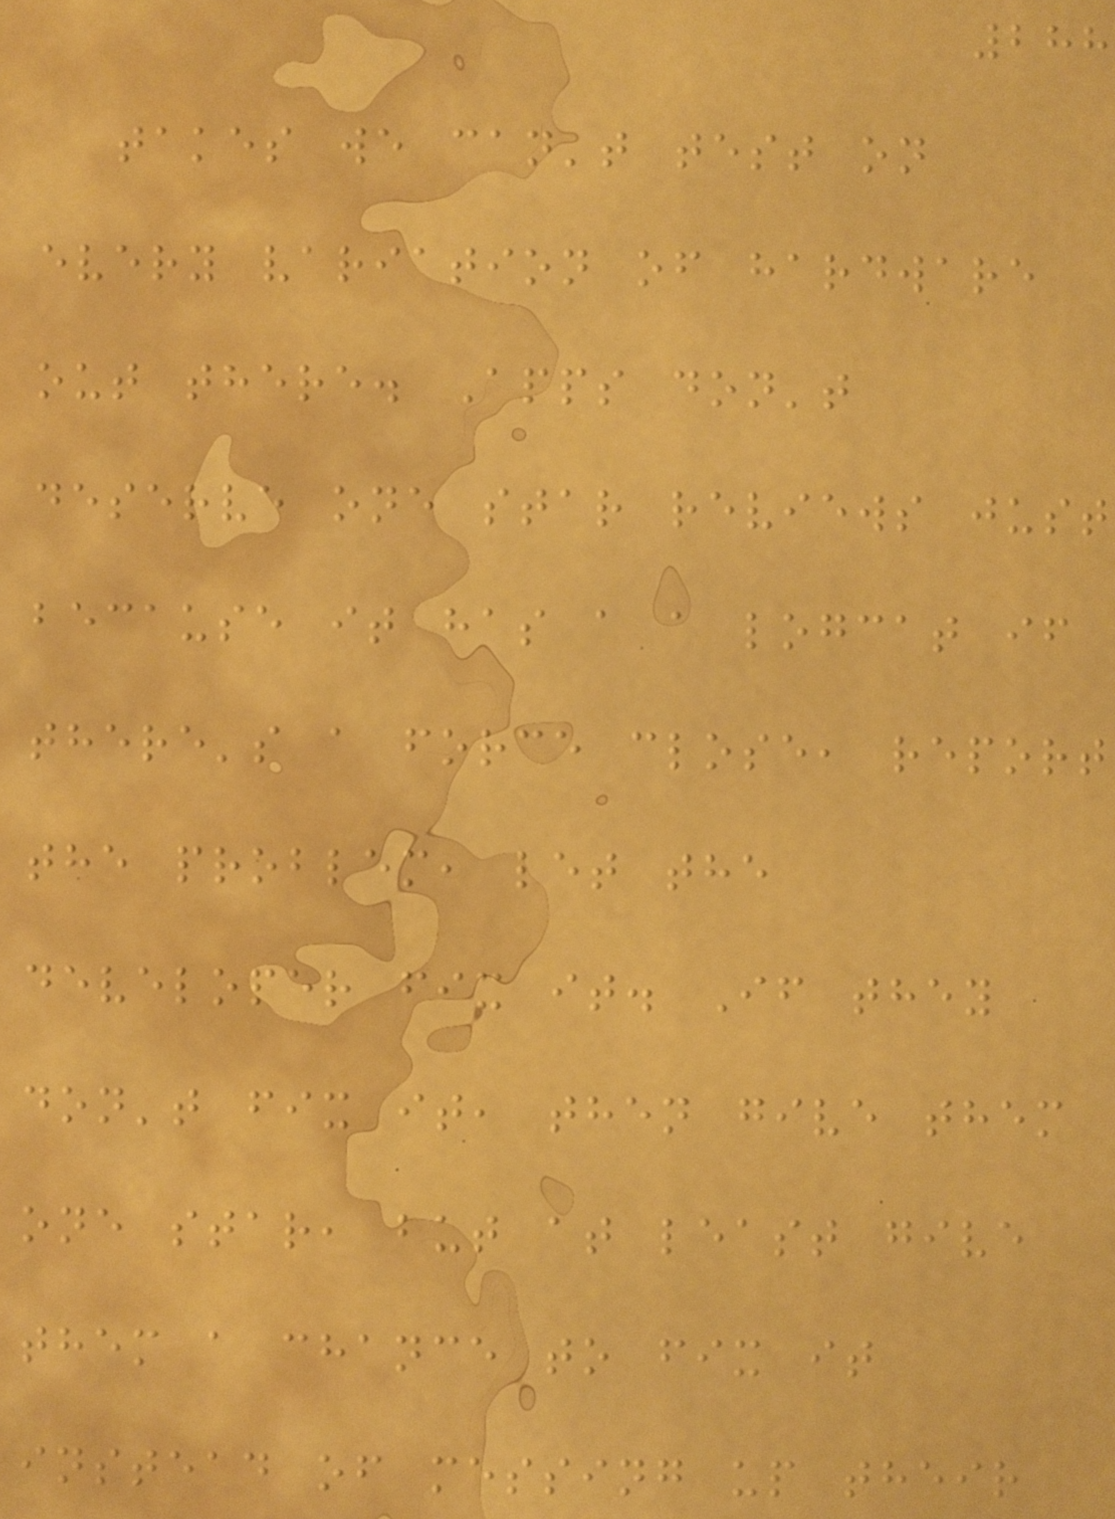288
takes we can't test on
every variation of hardware
out there. Apps don't
deserve one star reviews just
because it has a a logcat if
there's a force close, report
the problem, let the
developer fix it. If they
don't fix it, then give them
one star, but at least give
them a chance to fix it
instead of messing up their
